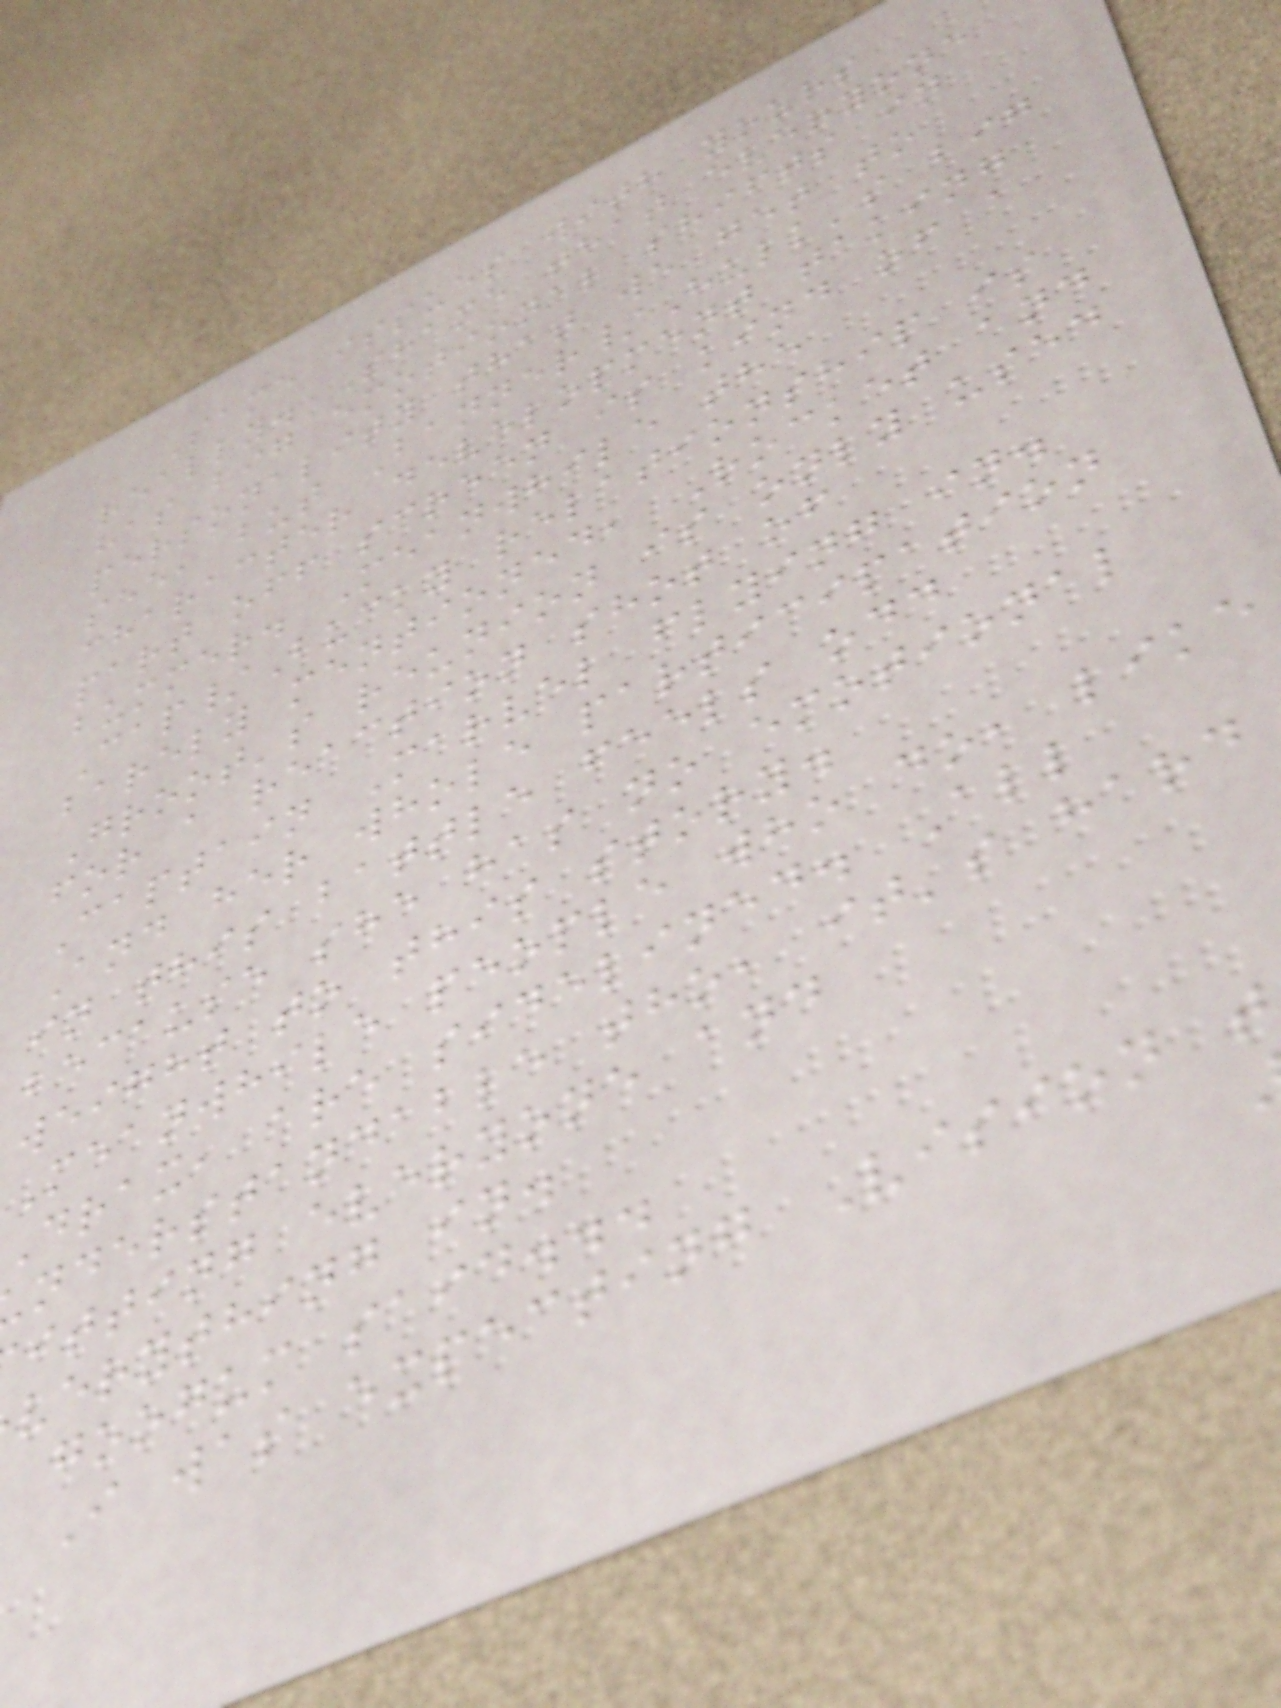Same issues with yours
really. Shame that everyone
has big emotional shifts in
personality that we get to
see, but Banner/Hulk's big
character development taking
part off screen is kind of a
bummer. Meanwhile the
Cap/Bucky relationship is
barely mentioned, Rocket and
Groot's reunion is only used
for a reaction shot of
Captain Marvel flying in.
And her whole participation
in this battle feels odd
because she has no emotional
weight to this story.
Meanwhile people who do, like
Drax, are sidelined. All
nderstandable tho, it's hard
itting everyone and
verything in.
googum said...
I was expecting Vision t
